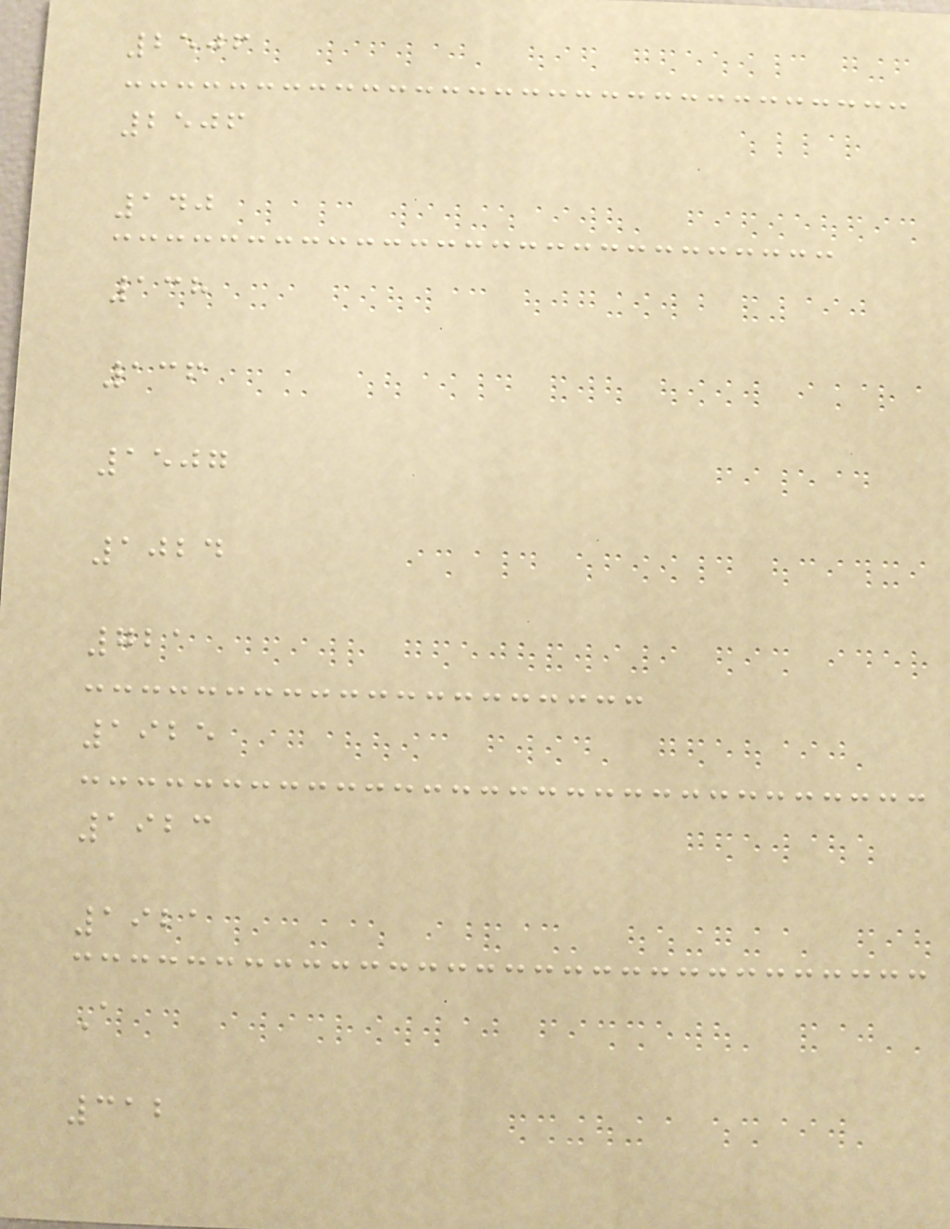2506
2506
140
138
136
1507
1024
721
1925
1923
1921
A
312
